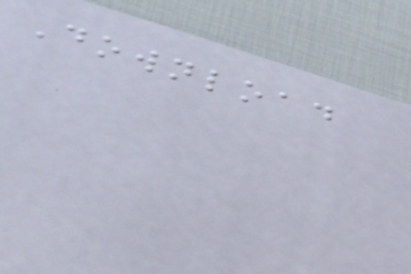Download
